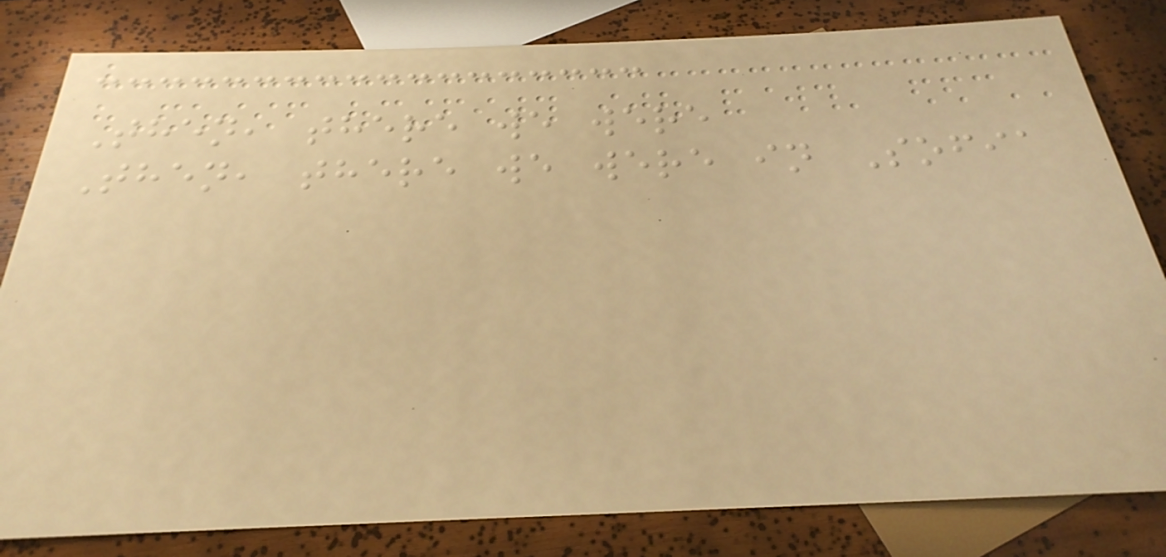Then, there we were
Then, there we were in Sofia
